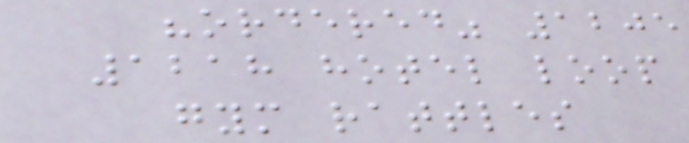"ordered" 1205
1218 hotel loop
gym rattles
